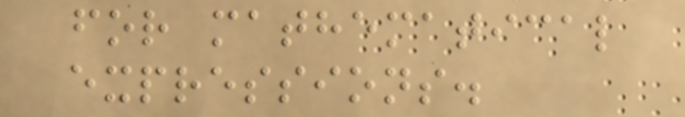for mathematical
expressions.
